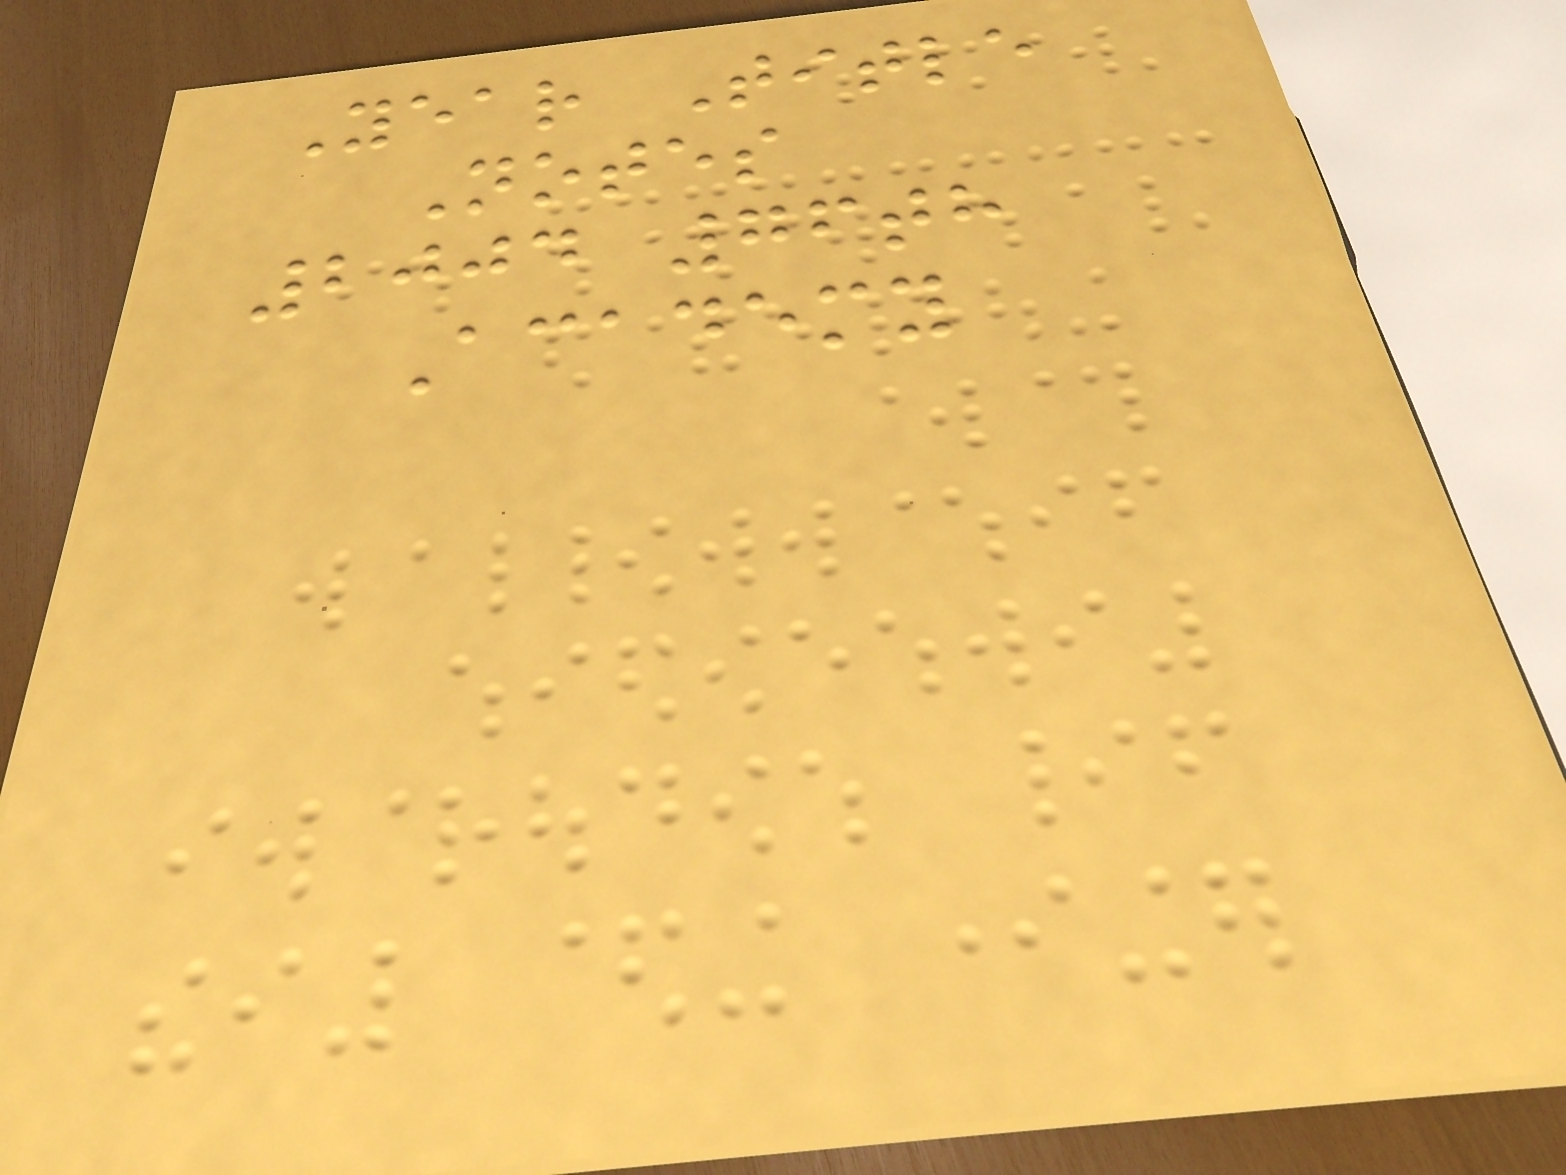Year Title
Notes
2004 76th
Academy
